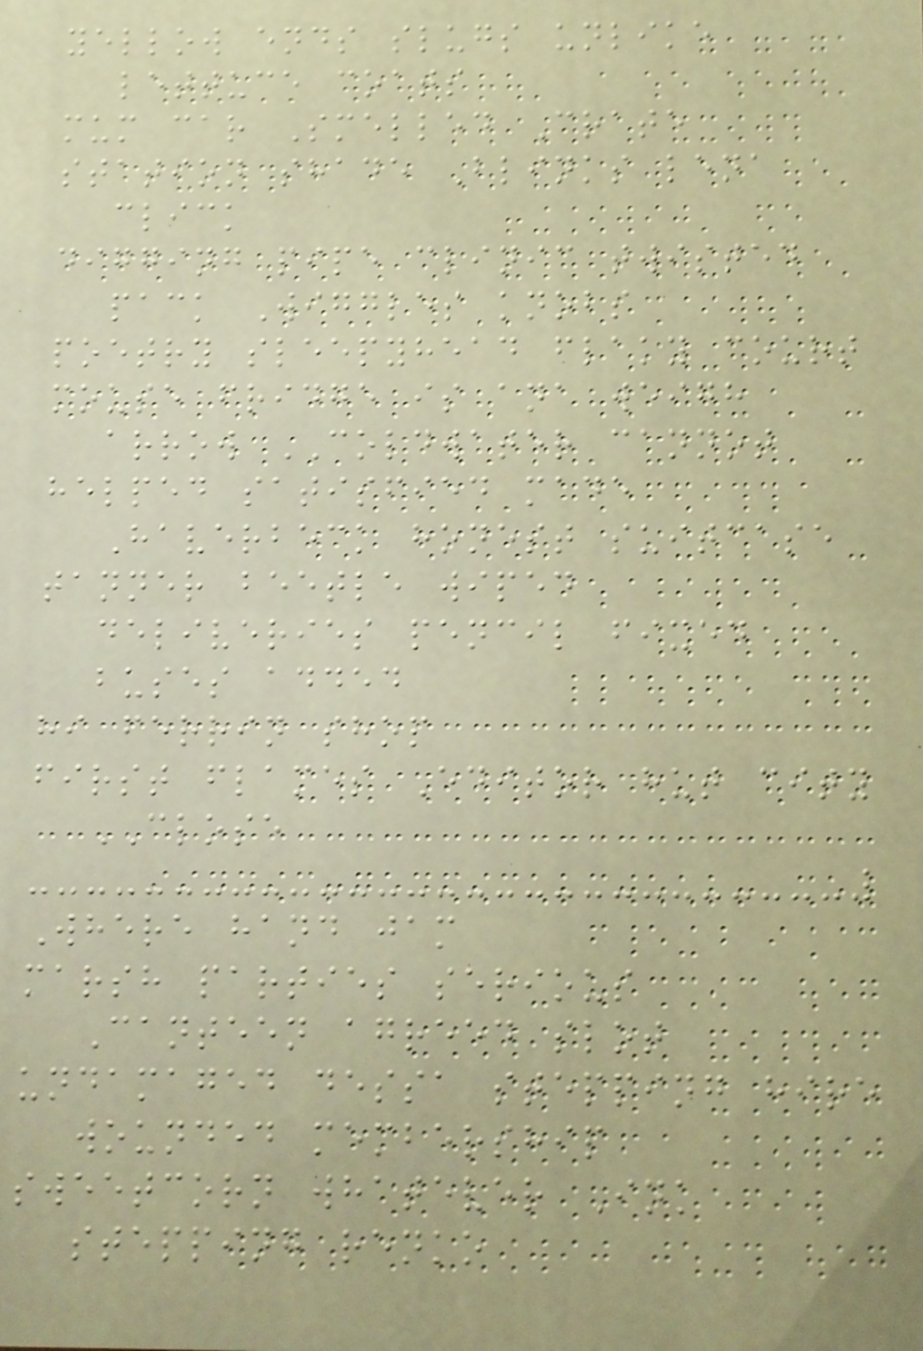yellow ends slugs unlike
lettuce coats
mum car Smelled Crate
station shade Blinks lena
click
digging pipe clinic twisted
pack Wiggles knobs
poetry sleepyhead flaky court
mouse fridge is ana weigh
arrow COLDWATER cannot
helped satisfied made
Haverbeck honest suitcase
tanner beetle wiped
deliveries pencil fixed
buses added
hi ferrin shop
first flames Editor hut city
CLOSE
Where hand jam
marsh parties serious
Canteen agreed slot
undamaged dessa stepping hire
wounded membership
sweetcorn whatever Ink
stepping renko
